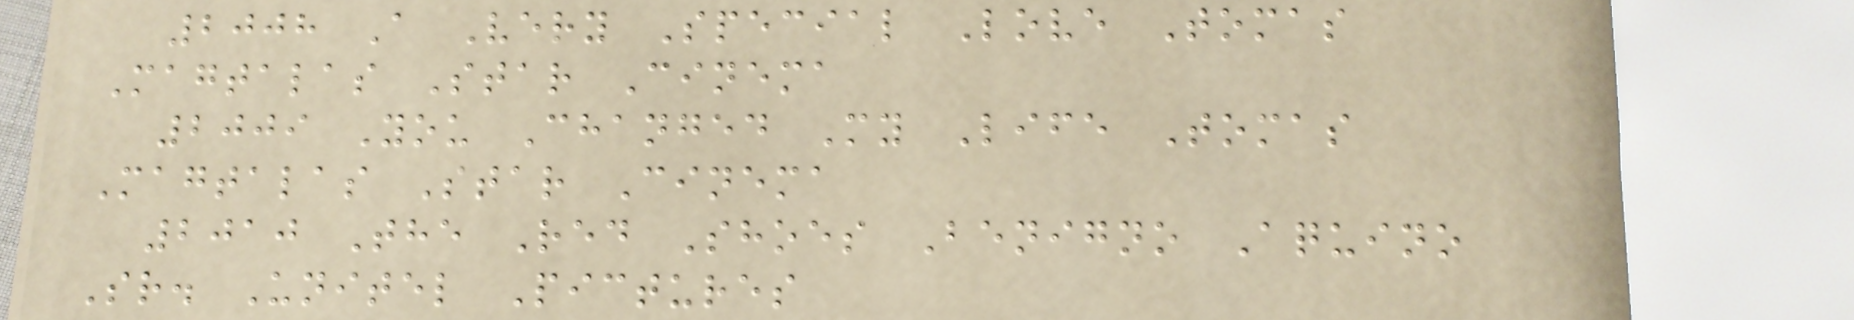2008 A Very Special Love Tomas
Magtalas Star Cinema
2009 You Changed My Life Tomas
Magtalas Star Cinema
2010 The Red Shoes Benigno Aquino
Sr. Unitel Pictures
